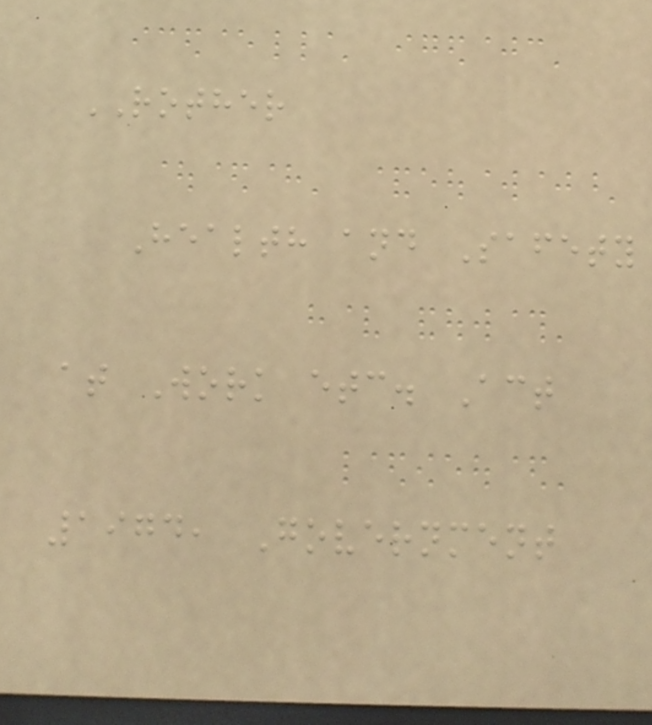ROTHER
Health and Safety
at Work etc. Act
1974, Government
